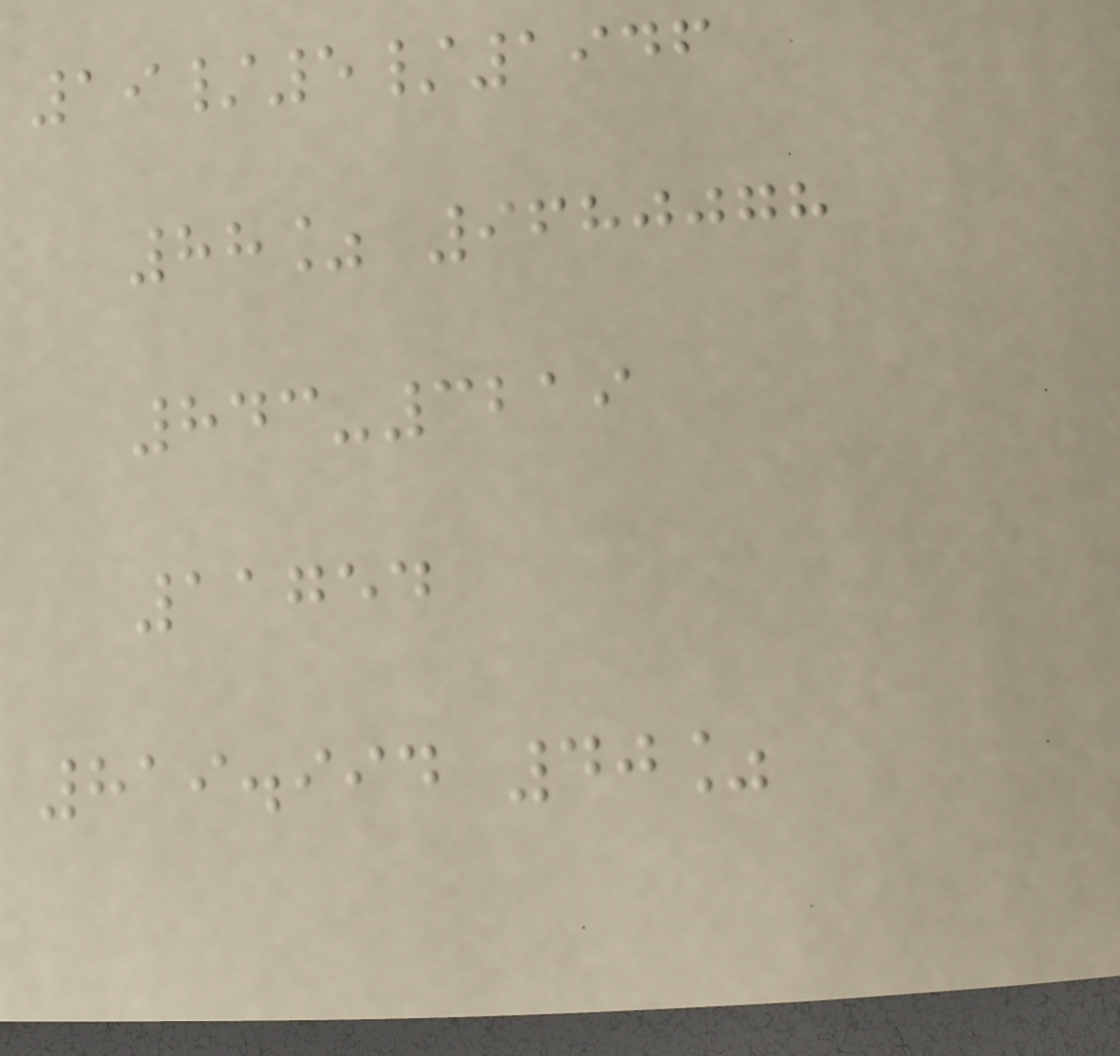19/5/1946
88% 9680078
843-3219
11754
819.994 40%
